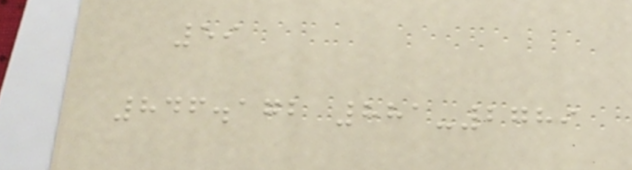59
846.172 881-2789
